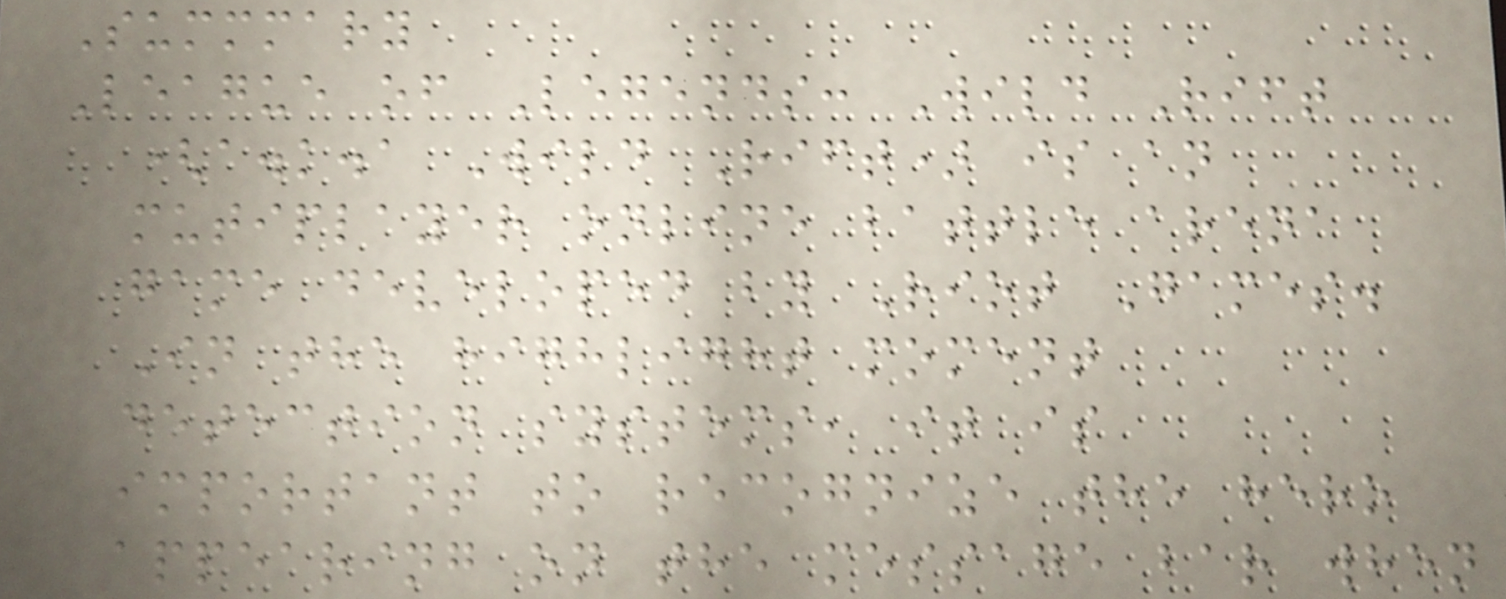Summmary
League of Legends: Wild Rift
(a.k.a Wild Rift) is an
mutiplayer online battle arena
game developed by Riot Games.
In the highlight moment
detection systems, it is
important to recognize the hero
appearing on the message bar when
